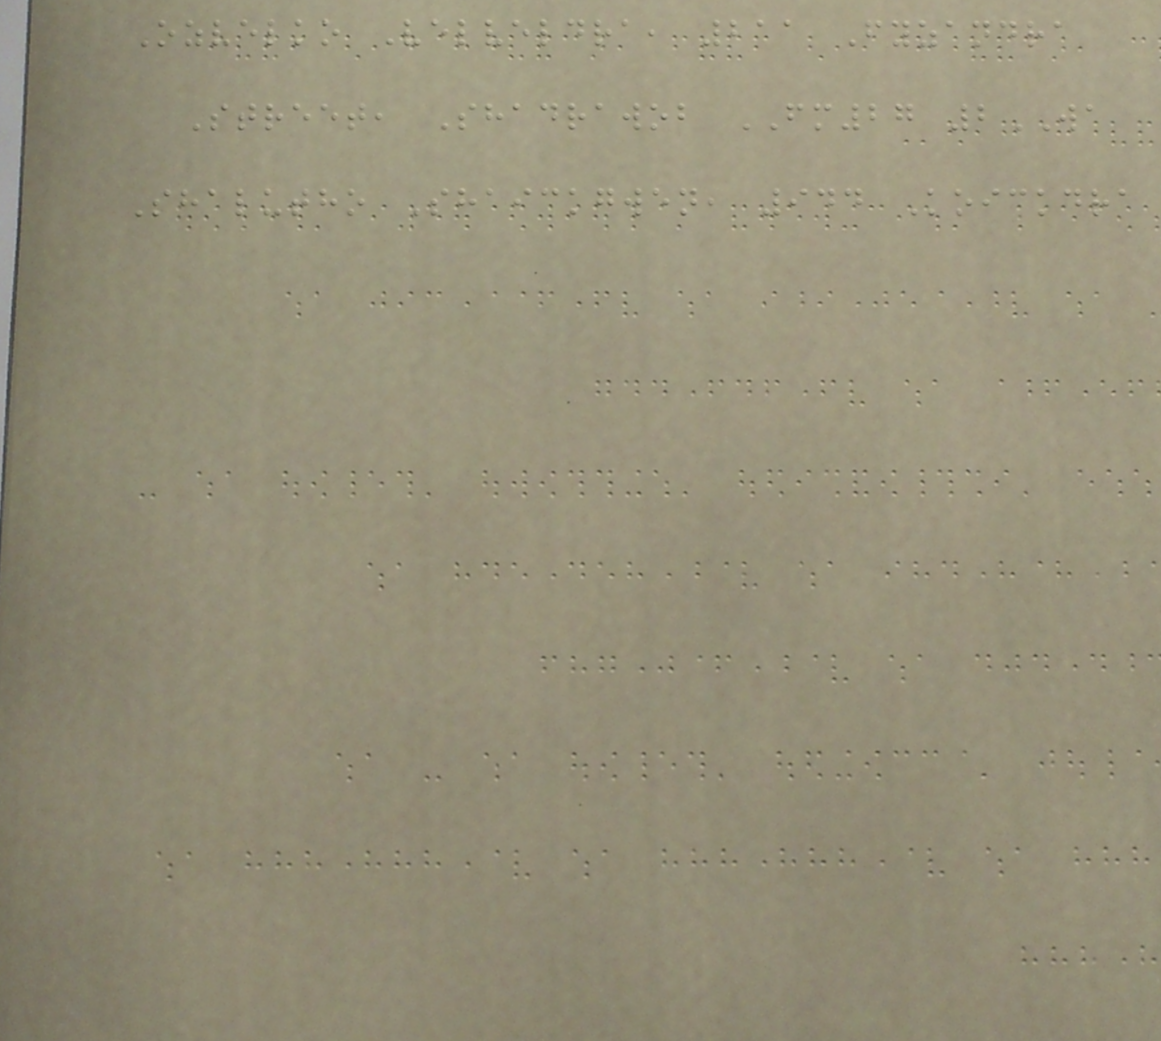Ozvelko Velveldra, 211 Fyzandra
Street, Shadrawob FM27 2WA
Shalutho Shaickgwen, 944 Koickdra
